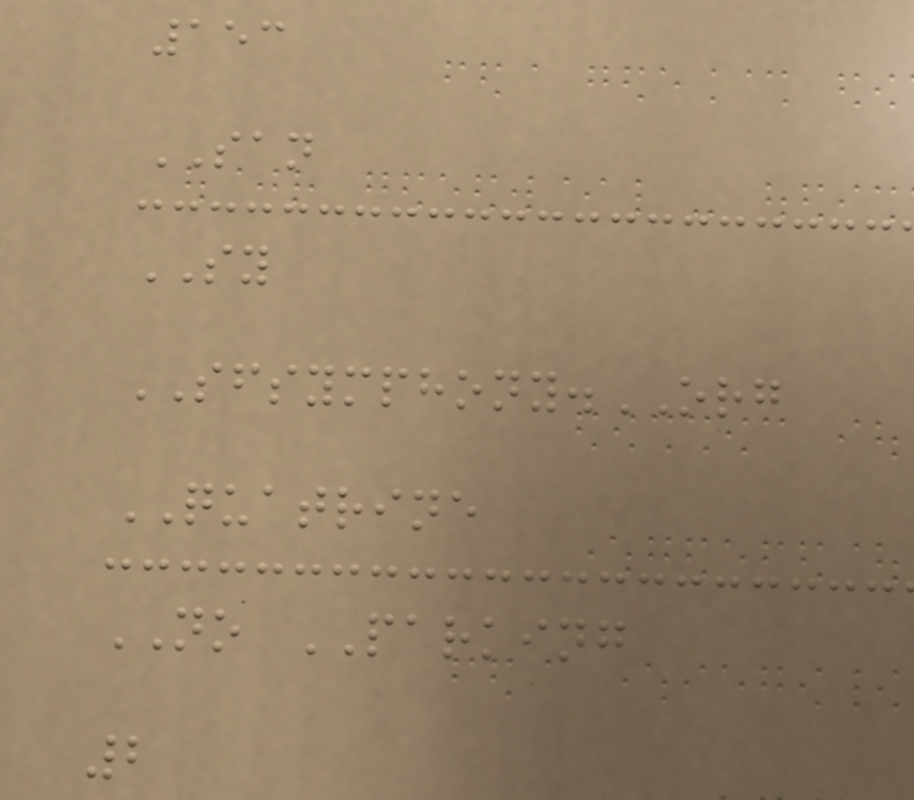153
SAN
SY
SFSYMPHONY.ORG
QUATRINE
NO PARKING
2
